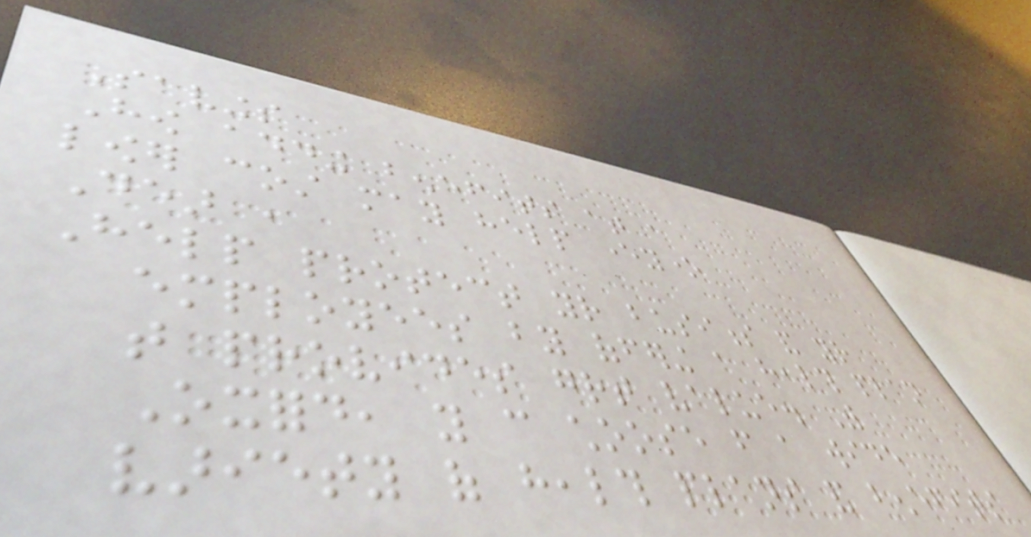Savings
How adding benefits at a
lower cost may help everyone
Dear ,
Help protect your business and your
employees by offering a health plan
that provides great value. With
Oxford, you can choose from a wide
variety of health plans and benefits
